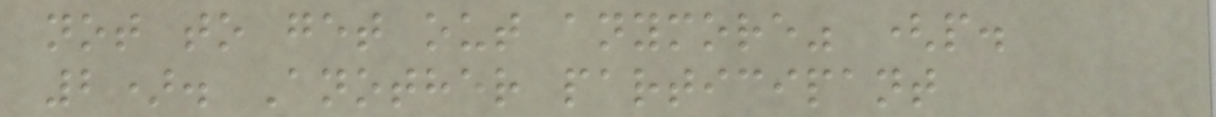not to get out anymore" (p.
2). Another participant
